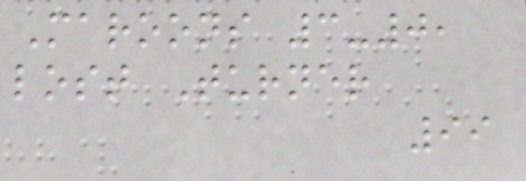Maroons 3-0,
lost Turner
99
